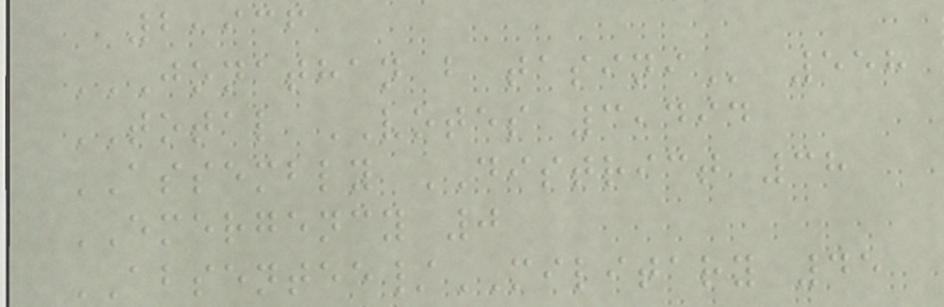2,936
JONATHAN B TASINI 558
TOTAL VOTES 3,494
ASSEMBLY DISTRICT 38
EMERGENCY 0
ABSENTEE/MILITARY 45
